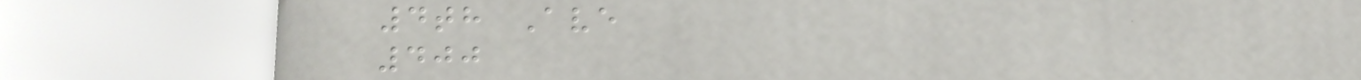4th Ave
400
